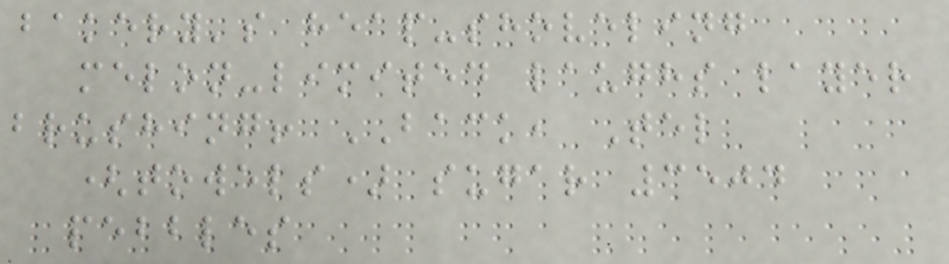bakery's heap-shoveling
melon-limited laughs layer
brushing! BACK, Tel
(towels) sugar 3504
pebbles
